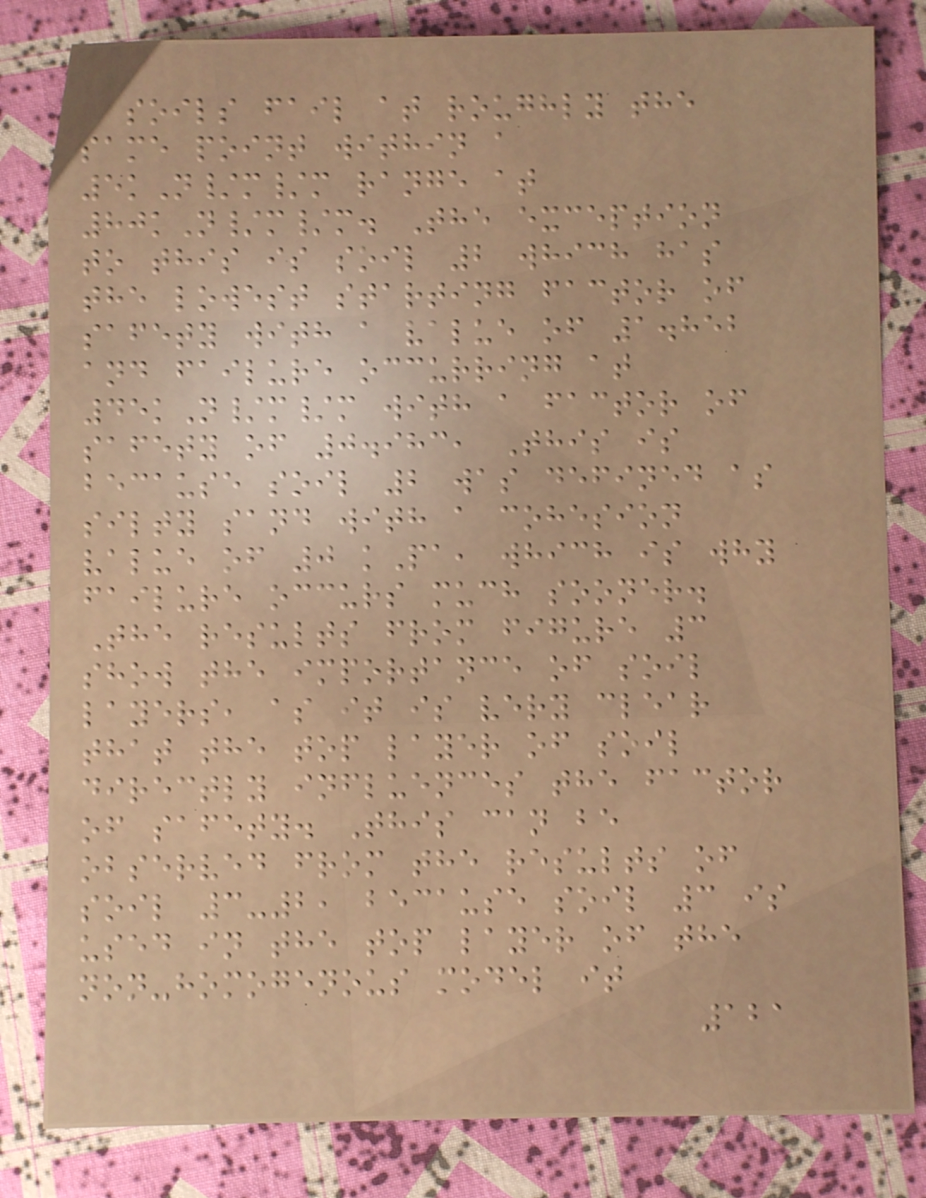soils fail at roughly the
same point within a
5kN/m/m range at
80kN/m/m. The exception
to this is soil 2 which has
the lowest starting factor of
safety with a value of 1.852
and failure occurring at
45kN/m/m with a factor of
safety of 0.983, This is
because soil 2 was defined as
silty sand with a cohesion
value of 0 kPa, which is why
failure occurs much sooner.
The results from figure 3
show the importance of soil
layers, as it is very clear
that the top layer of soil
directly influences the factor
of safety. This can be
observed from the results of
soil 3-2, because soil 3 is
used in the top layer of the
non-homogenous model it
121
